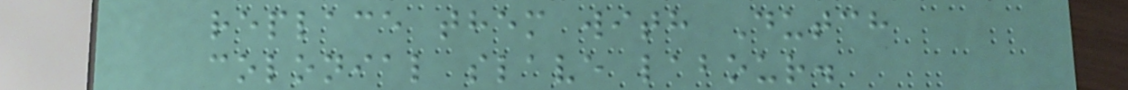replace them with Dutch
colonial slave labour.
